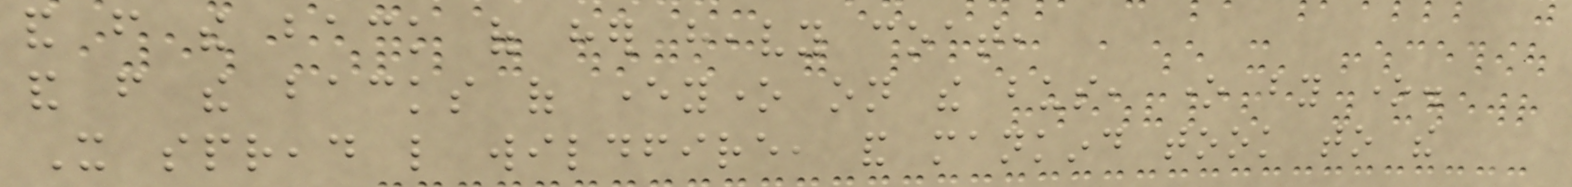and from the back of her heavy coat,
and from the backs of everyone on the bus, one by one.
It spread like wildfire, and mankind took to the
